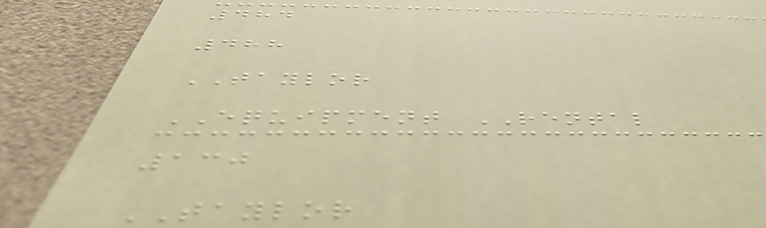484
488
TAYLOR
EQUIPMENT RENTAL
130
TAYLOR
